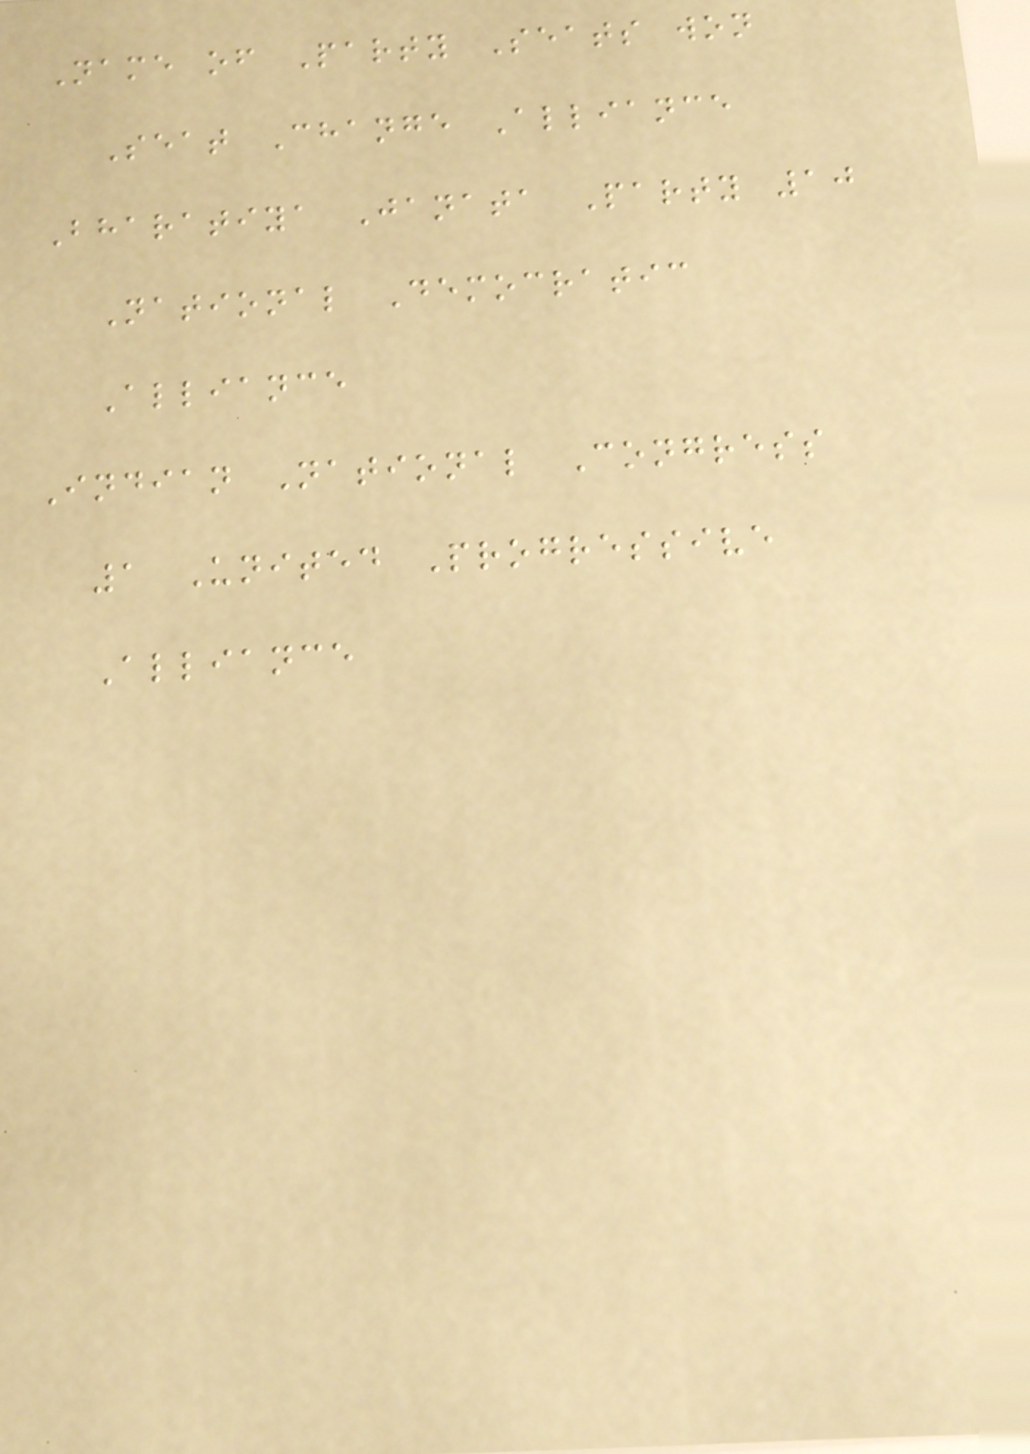Name of Party Seats won
Seat Change Alliance
Bharatiya Janata Party 10
National Democratic
Alliance
Indian National Congress
1 United Progressive
Alliance
